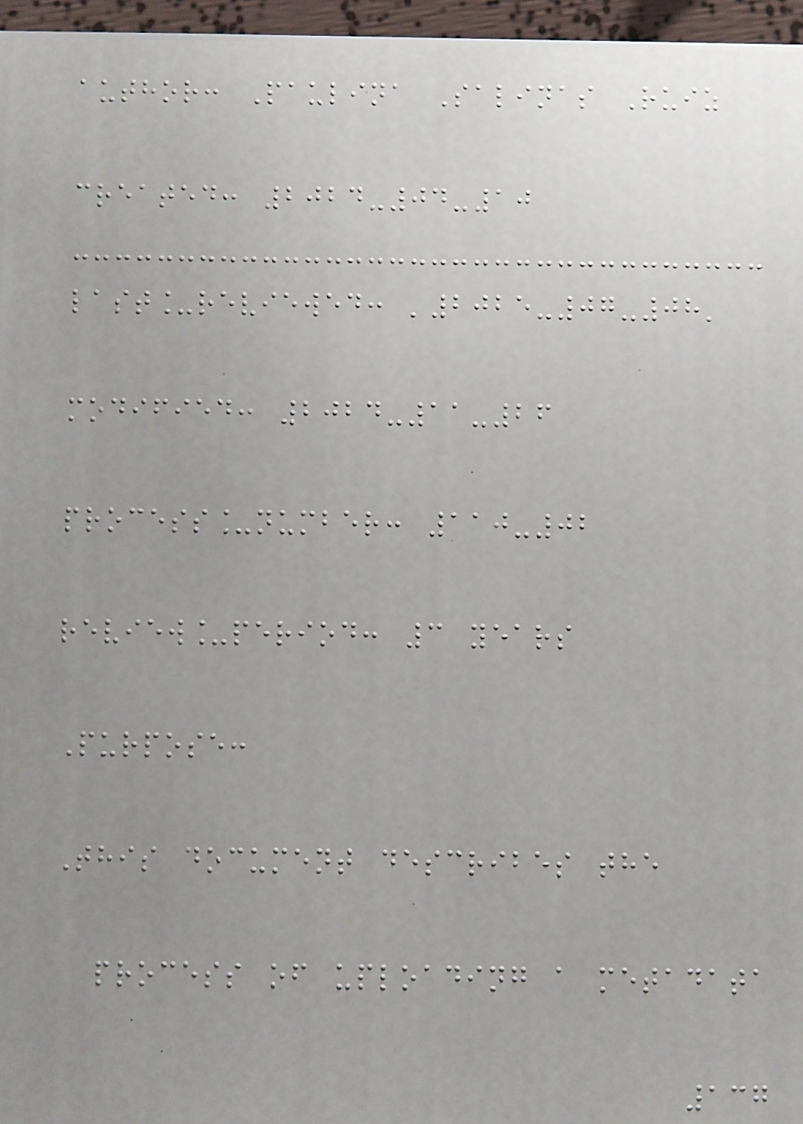author: Paulina Salinas Ruiz
created: 2024-04-10
last_reviewed: '2025-07-08'
modified: 2024-11-26
process_number: 110-02
review_period: 3 years
Purpose:
This document describes the
process of uploading a metadata
137
